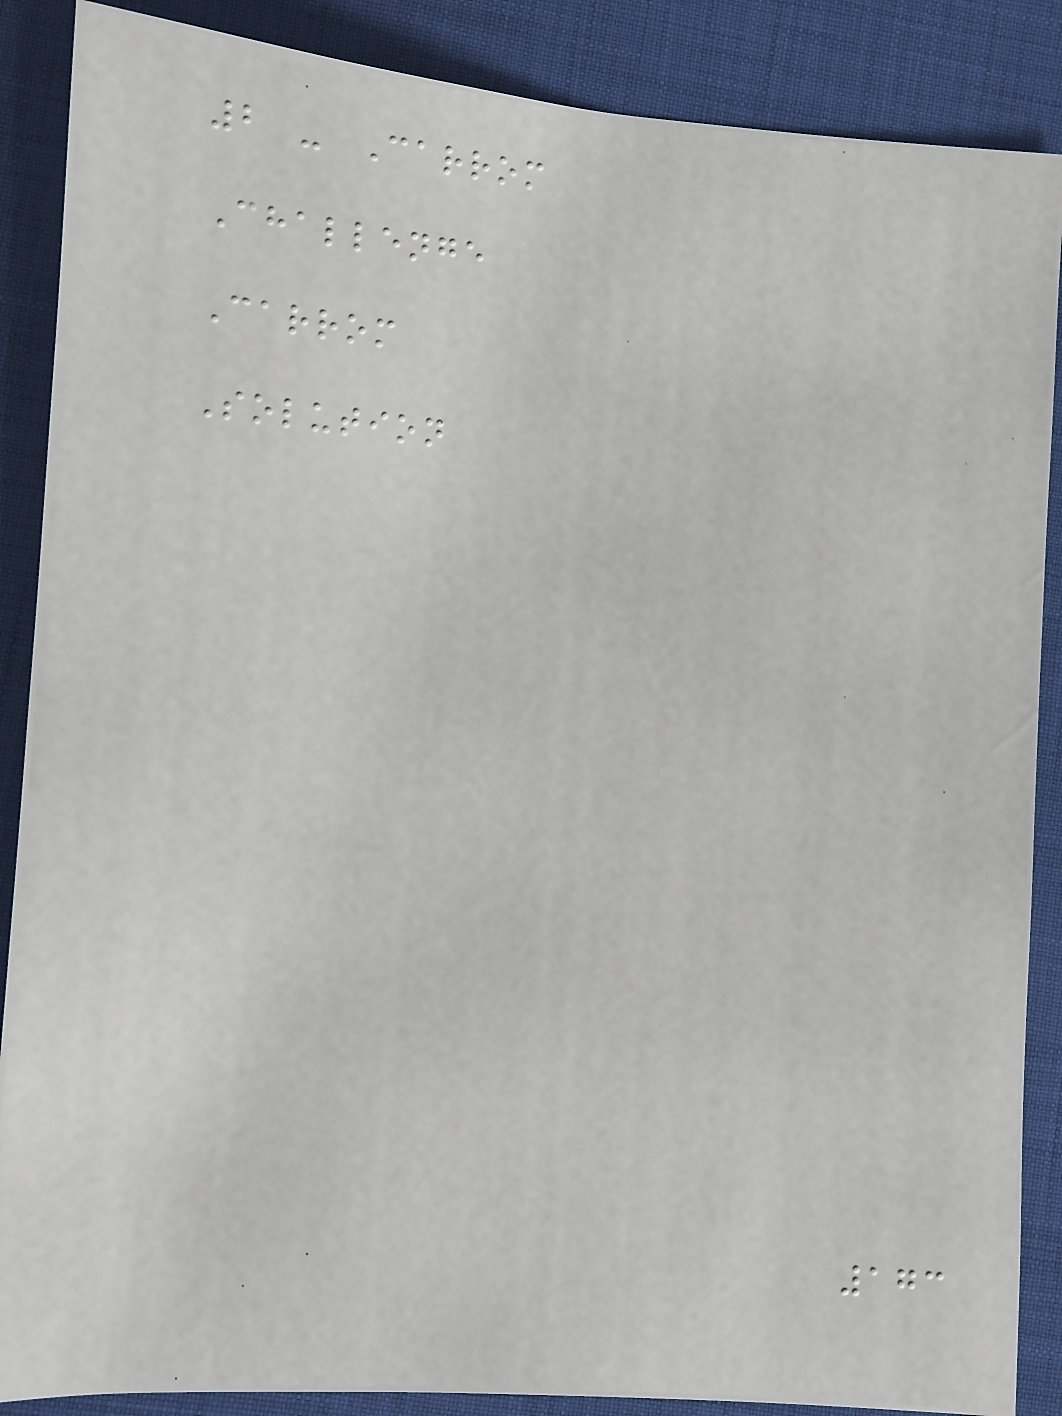2 - Carrom
Challenge
Carrom
Solution
173
